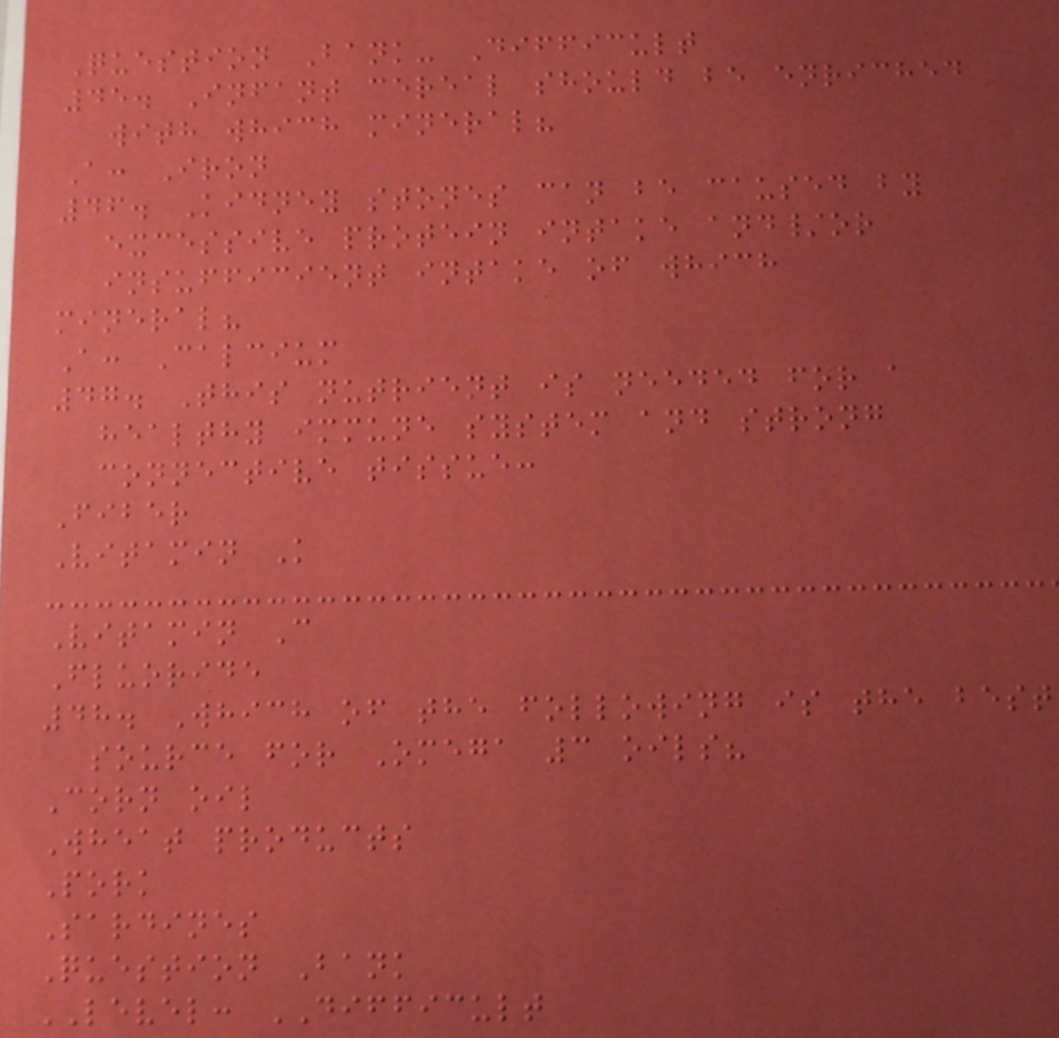Question Bank- Difficult
45. Infant cereal should be enriched
with which mineral?
A: Iron
46. Kidney stones can be caused by
excessive protein intake and/or
insufficient intake of which
mineral?
A: Calcium
47. This nutrient is needed for a
healthy immune system and strong
connective tissue:
Fiber
Vitamin K
Vitamin C
Fluoride
48. Which of the following is the best
source for Omega 3 oils?
Corn oil
Wheat products
Pork
Sardines
Question Bank
LEVEL: DIFFICULT
